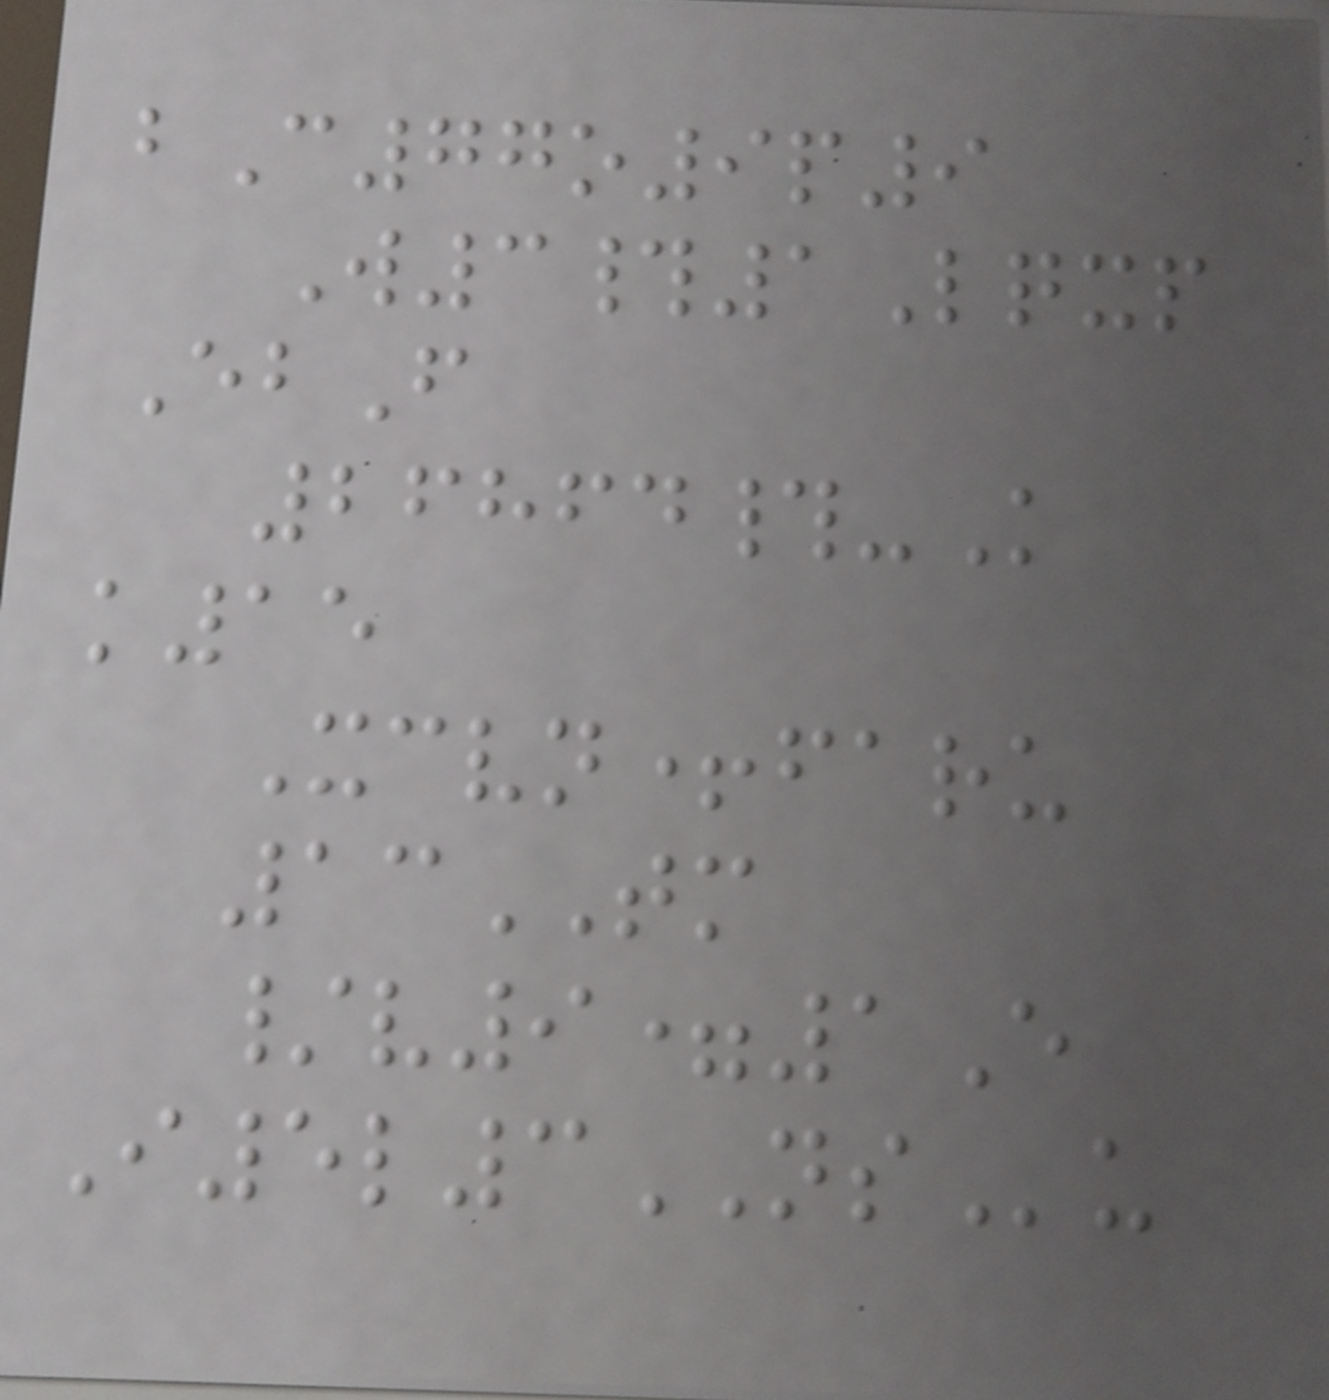bC77o9p9
W3#1Lqxp
EbF
26864#-K
k15
Xcvn+faru
13TM
/v9=1E
I5l3NSu
